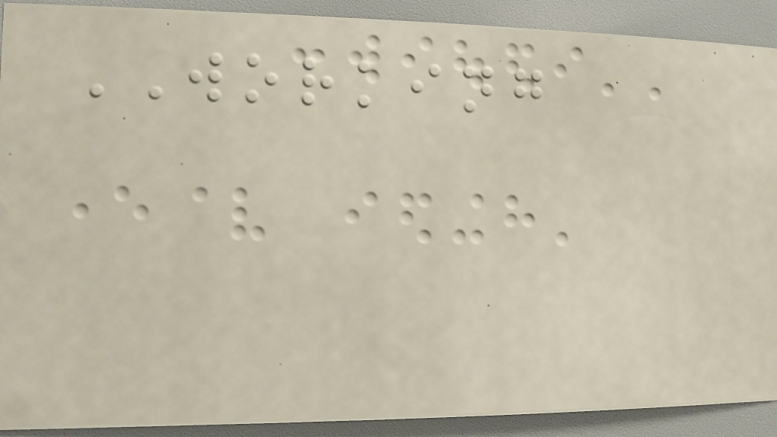WORKING
